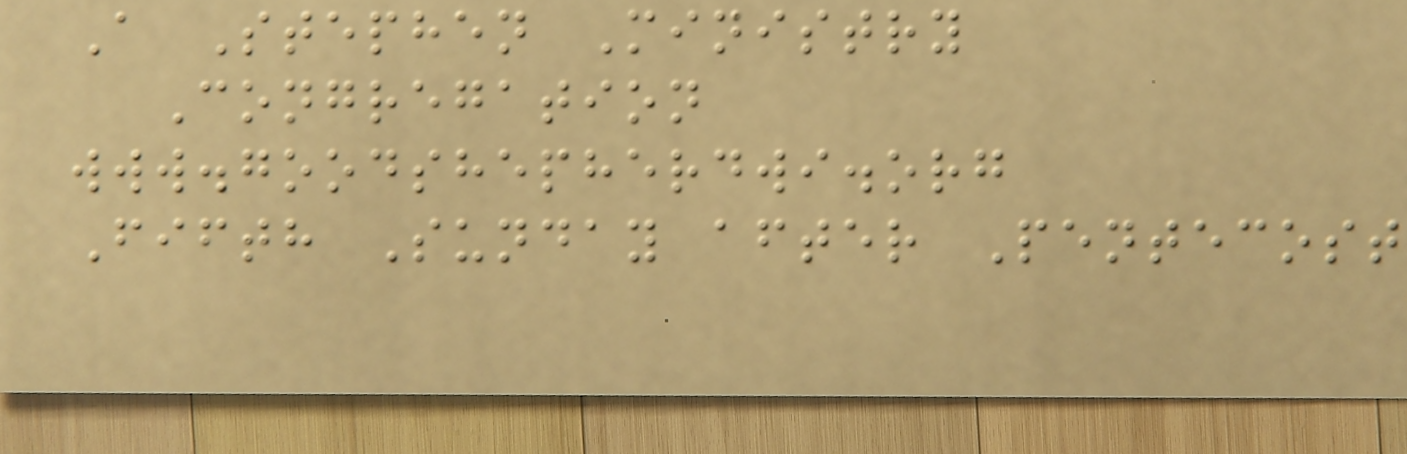A Stephen Ministry
Congregation
www.goodshepherdwi.org
Fifth Sunday after Pentecost
